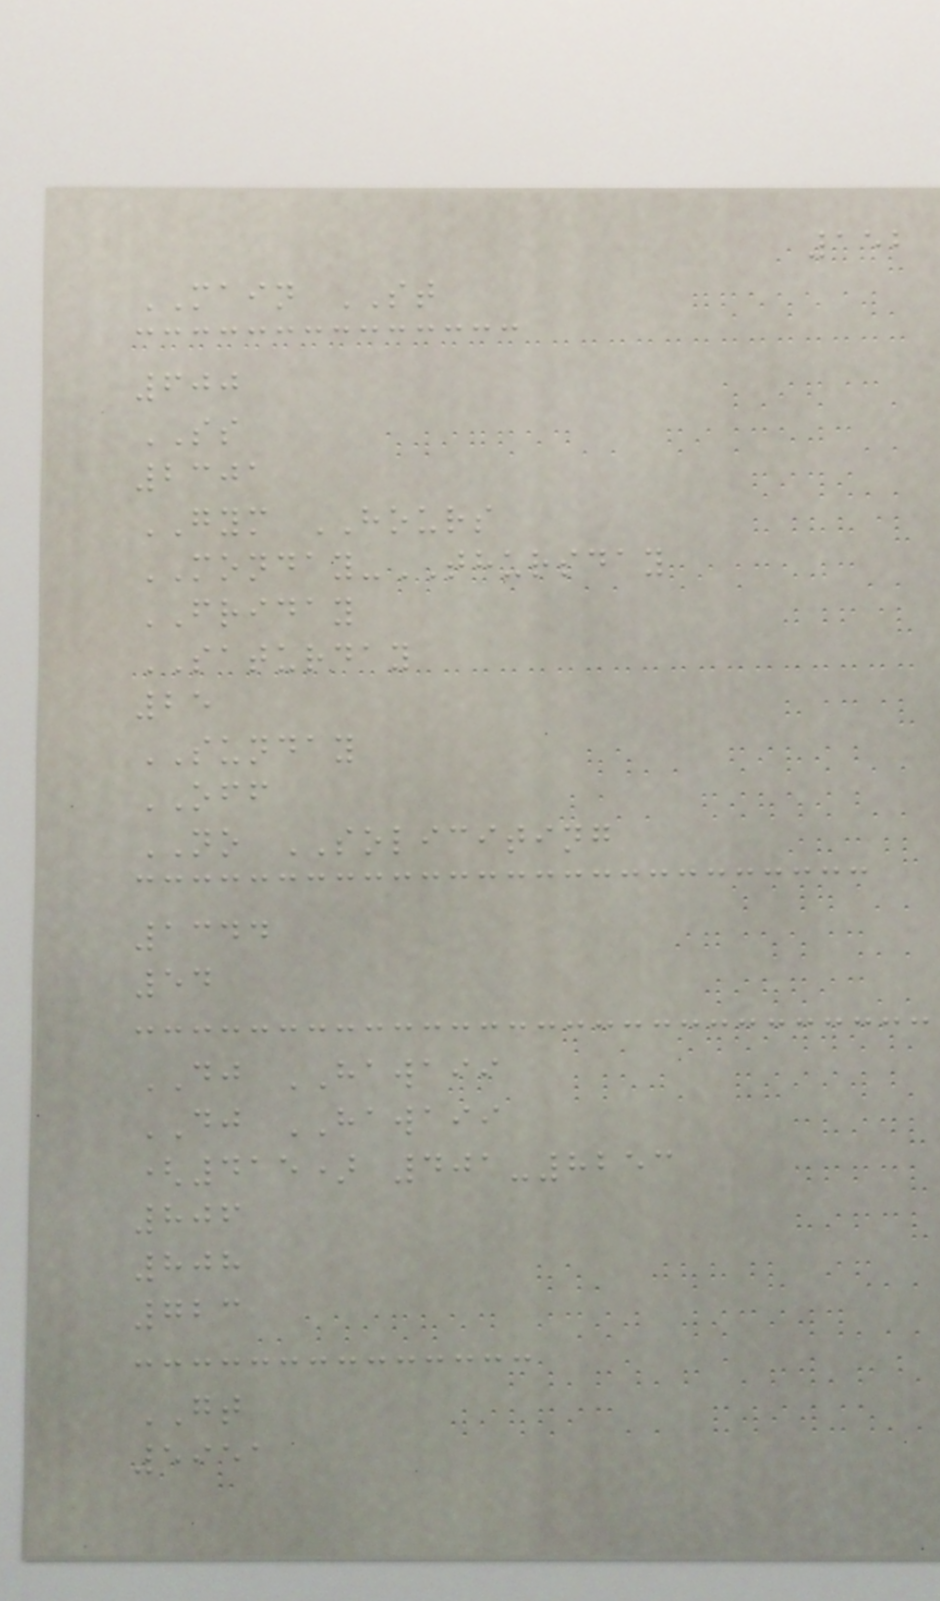152
MAIN ST
600
SS
2301
GYM HOURS
MONDAY-THURSDAY
FRIDAY
SATURDAY
25
SUNDAY
OFF
NO SOLICITING
1344
54
DJ HAWAII
DJ HAWAII
(415) 401-8253
806
808
723
GT
5951
